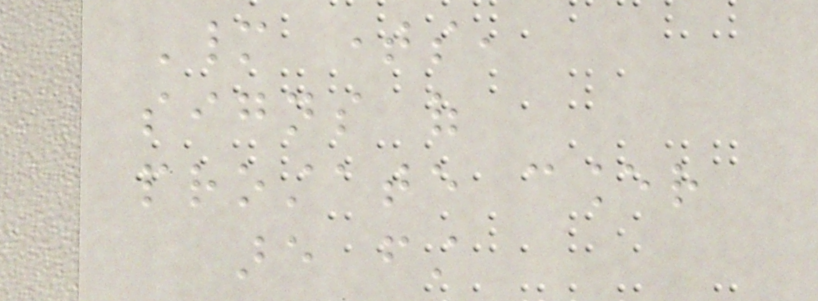Many times,
signs of
prostate cancer
are first
